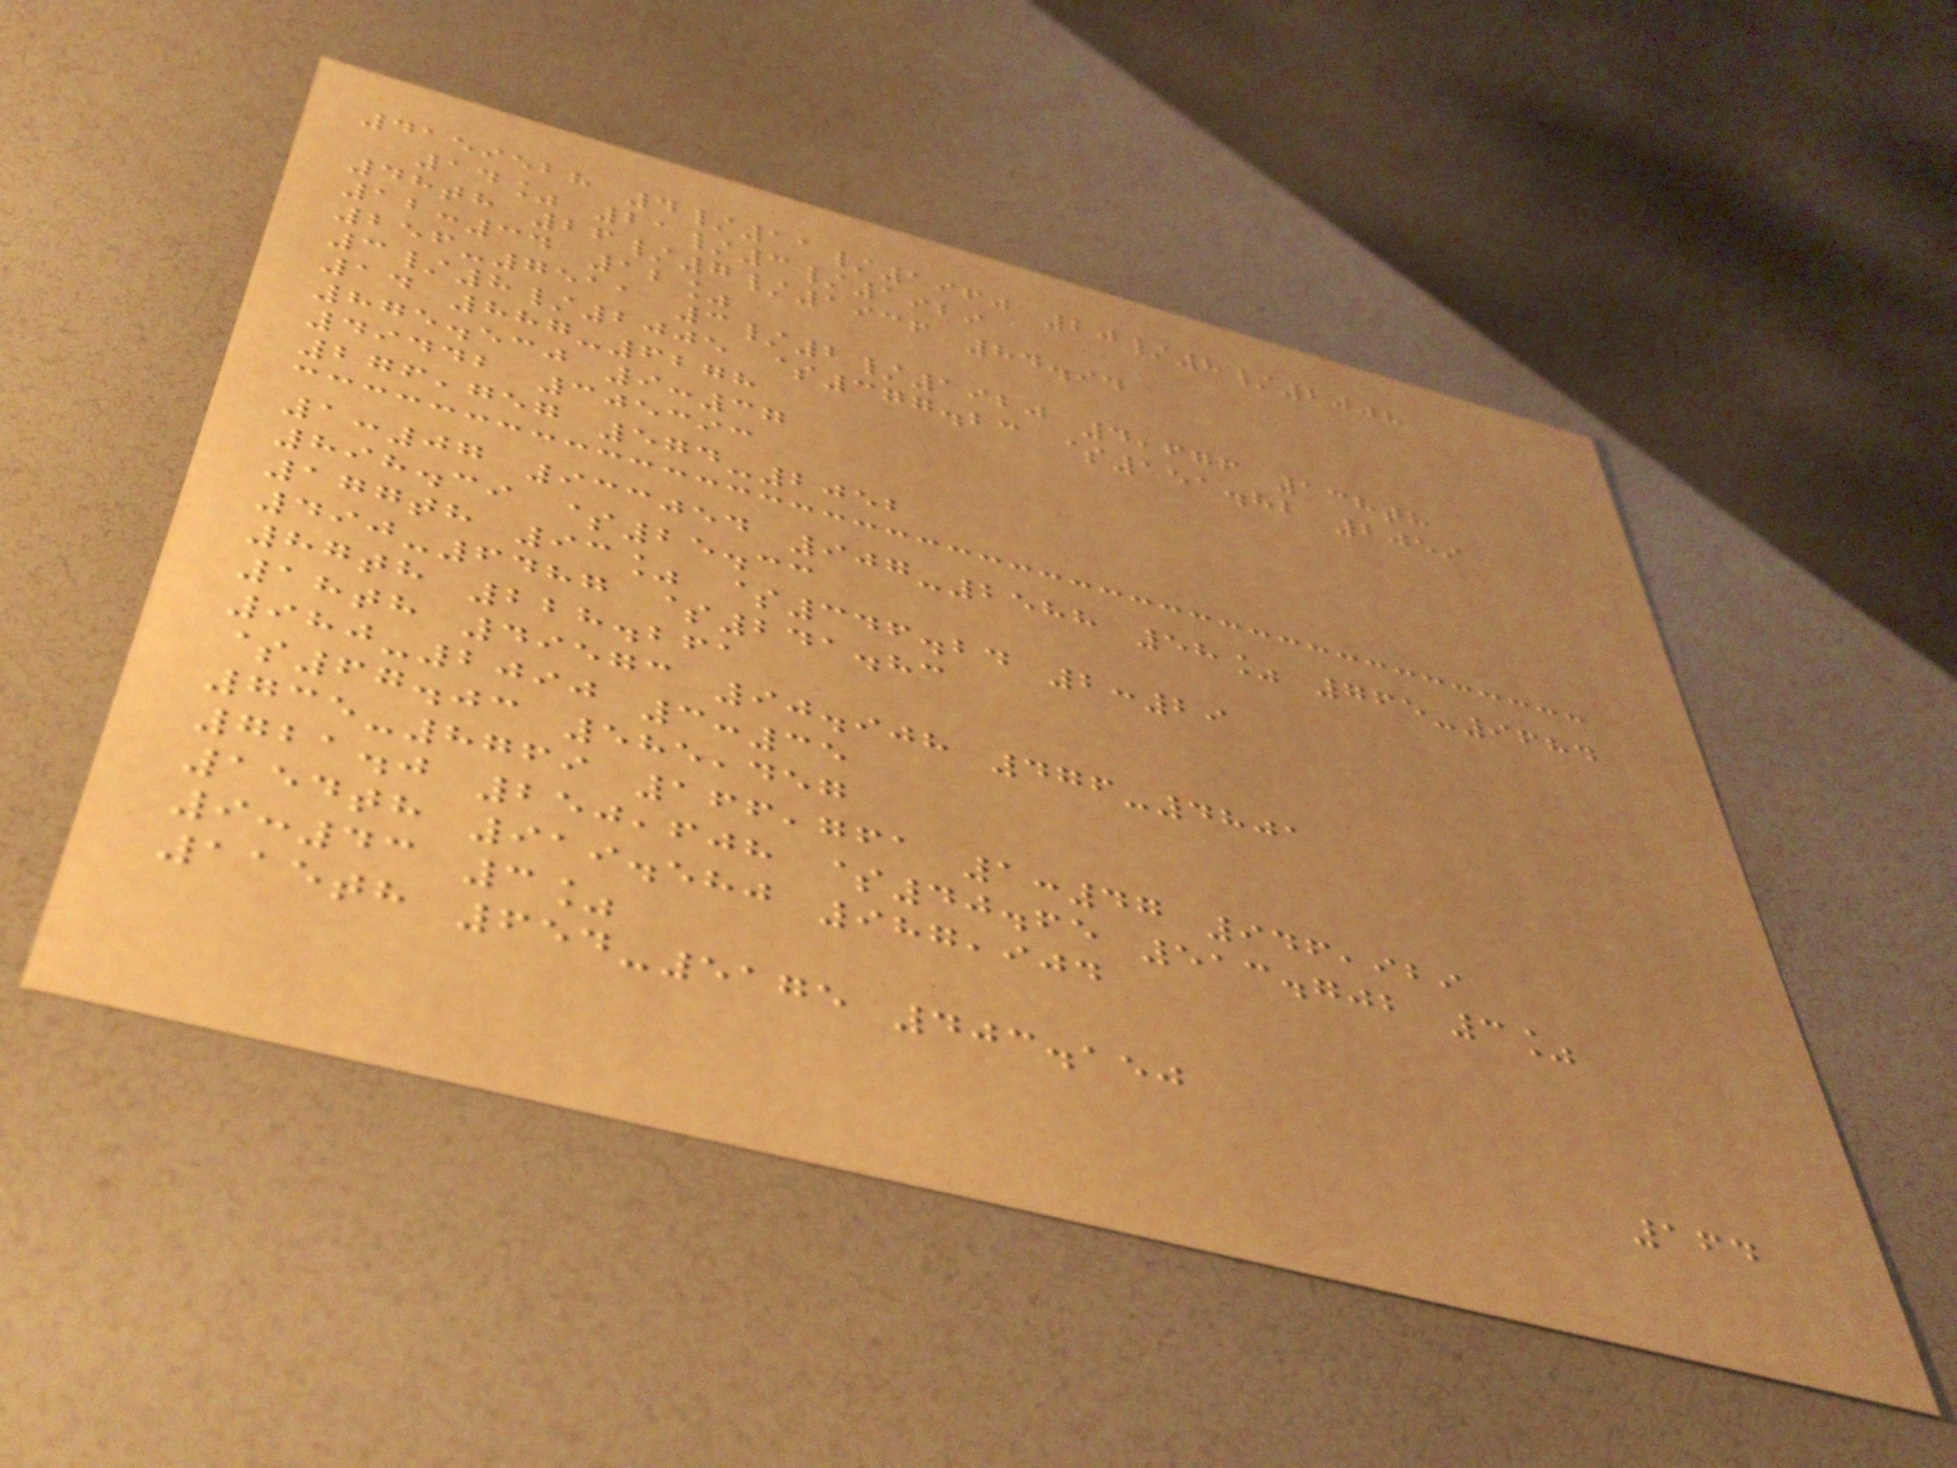4159528 4/11/1960 20/8/2008
14% 21/3/1929
48th 26/7/1936 84.94
12:34 12%
256-7511 3/2/1920 4,676 138th
3/8/2005 $377.23 $151.82 2059
14 887-6278
875.530 9:37
49442 305393
276,757 574-2052
1:07 933054 907-2588 58% 765-9684
898.39 $25.33
177th 93% $346.24 2:29
490-6487 $241.83
87th 228.261
18th 49573 90.908 476-4801
980-2090 3:35
$67.03 585,457
735-8769 166,761 1:47 946,929
721.0 250,608 $40.65 513.702 3%
154th 919.580 987,904
9:43 3%
115th 654-5175 403.150
164
